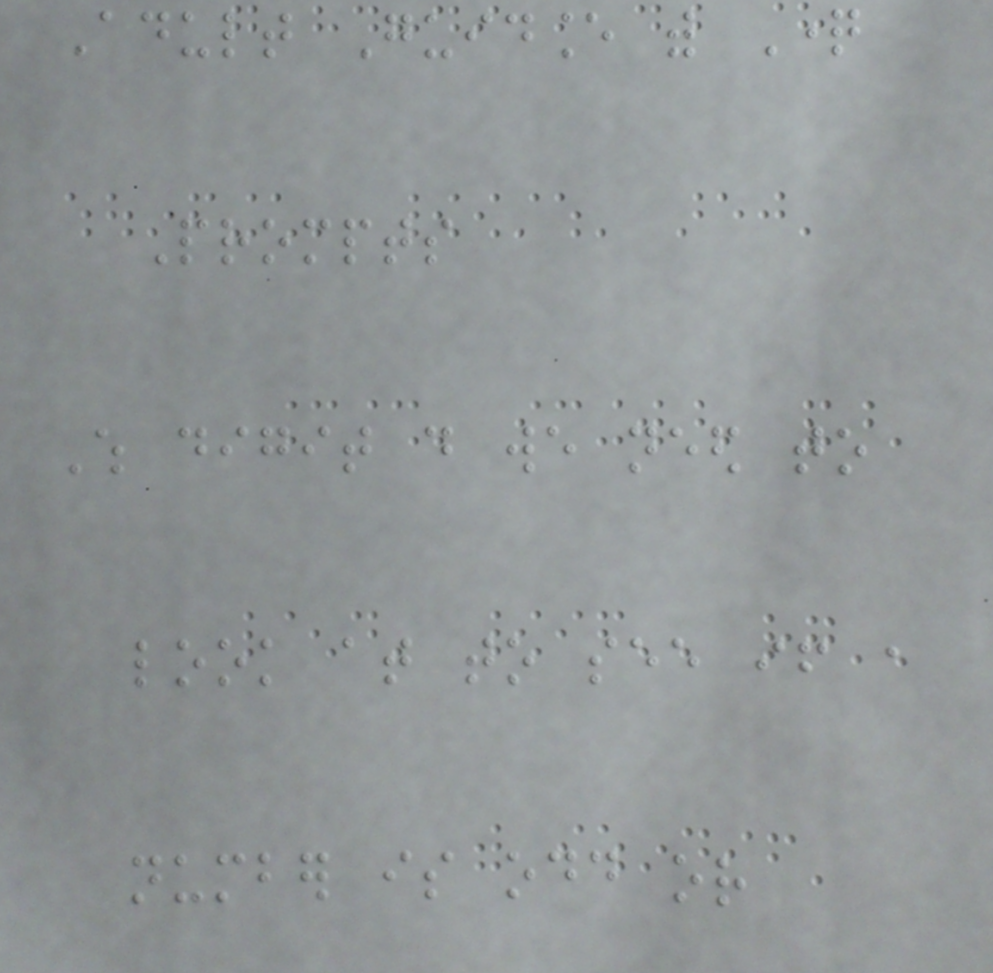Adult Guidance with Question
Prompts
Which digit do we need to
look at to see if a
number is odd or
